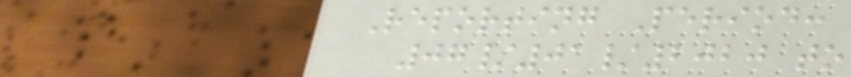Reporting Period:
07/01/2020 to
